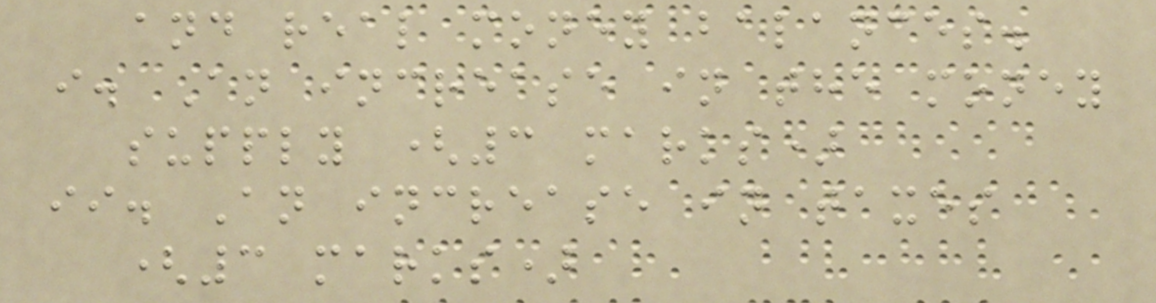and real money balances.
i. An increase in the money
supply (3 marks)
ii. An increase in taxes
(3 marks)
